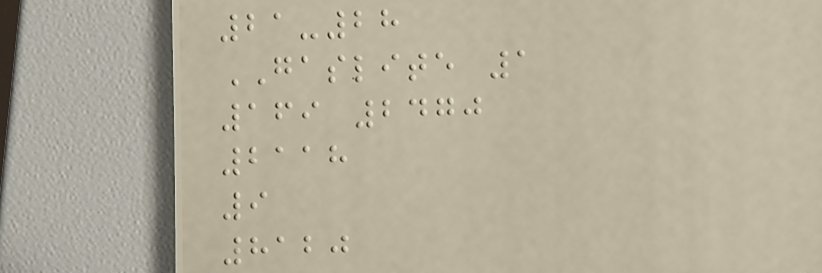21-28
GASLITE 1
169 2470
2118
9
8120
